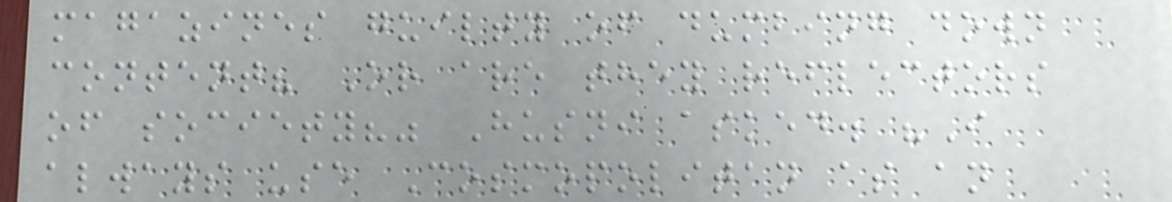magazines guilty of dumbing down
content? Or are they reflectors
of society?" Husni asked. "I
always use Cosmopolitan as an
